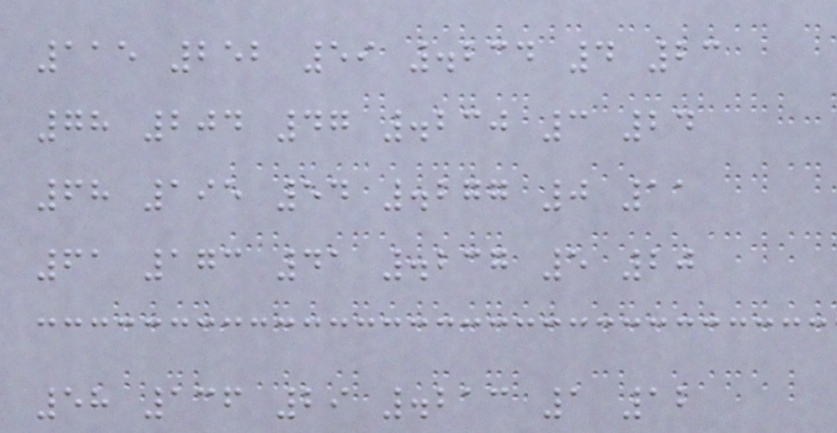115 252 59 .234 4 23
78 204 47 .230 3 24
68 195 54 .277 0 11
61 173 41 .237 5 20
58 136 29 .213 1 12
